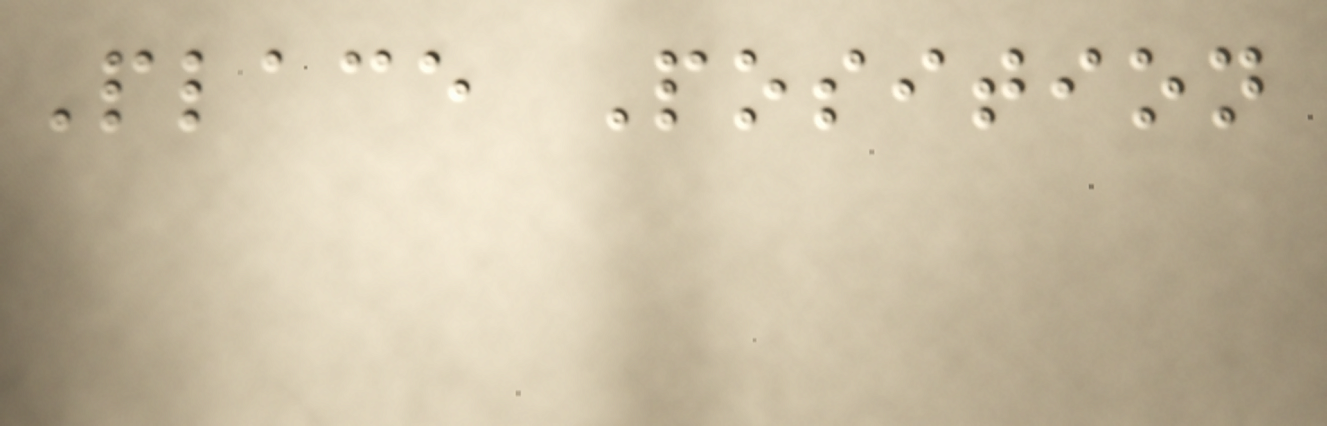Place Position
